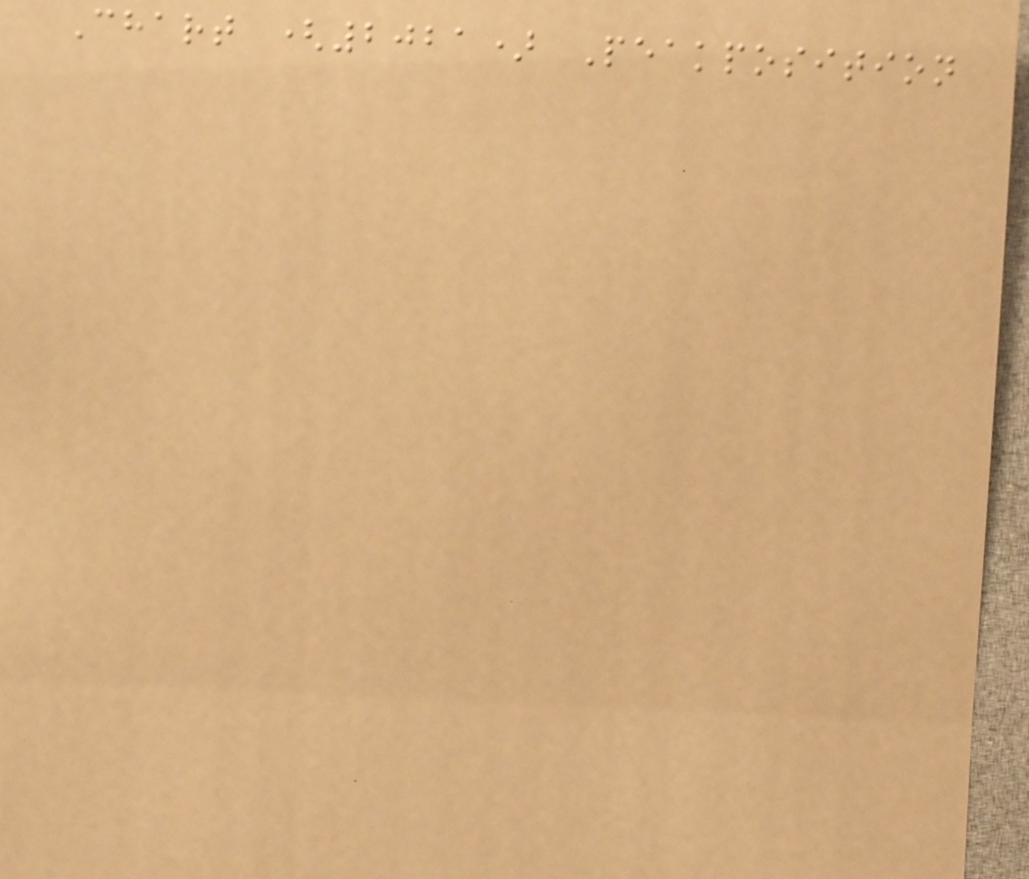Chart (2021) Peakposition
